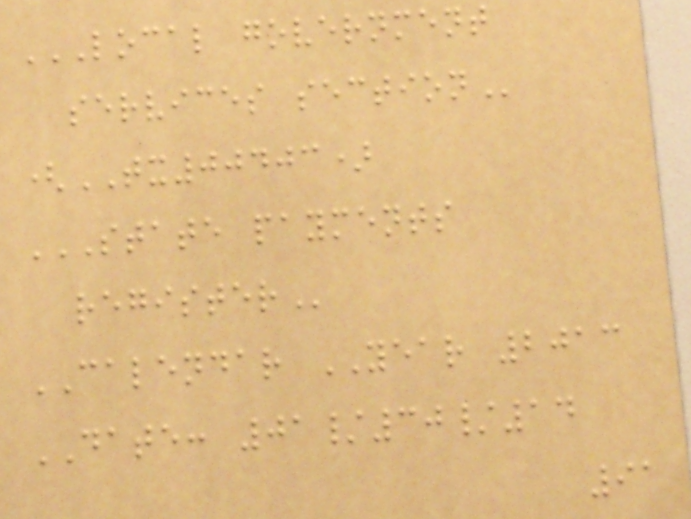LOCAL GOVERNMENT
SERVICES SECTION
(TX00403)
STATE PAYMENTS
REGISTER
CALENDAR YEAR 2013
DATE: 01/30/14
91
